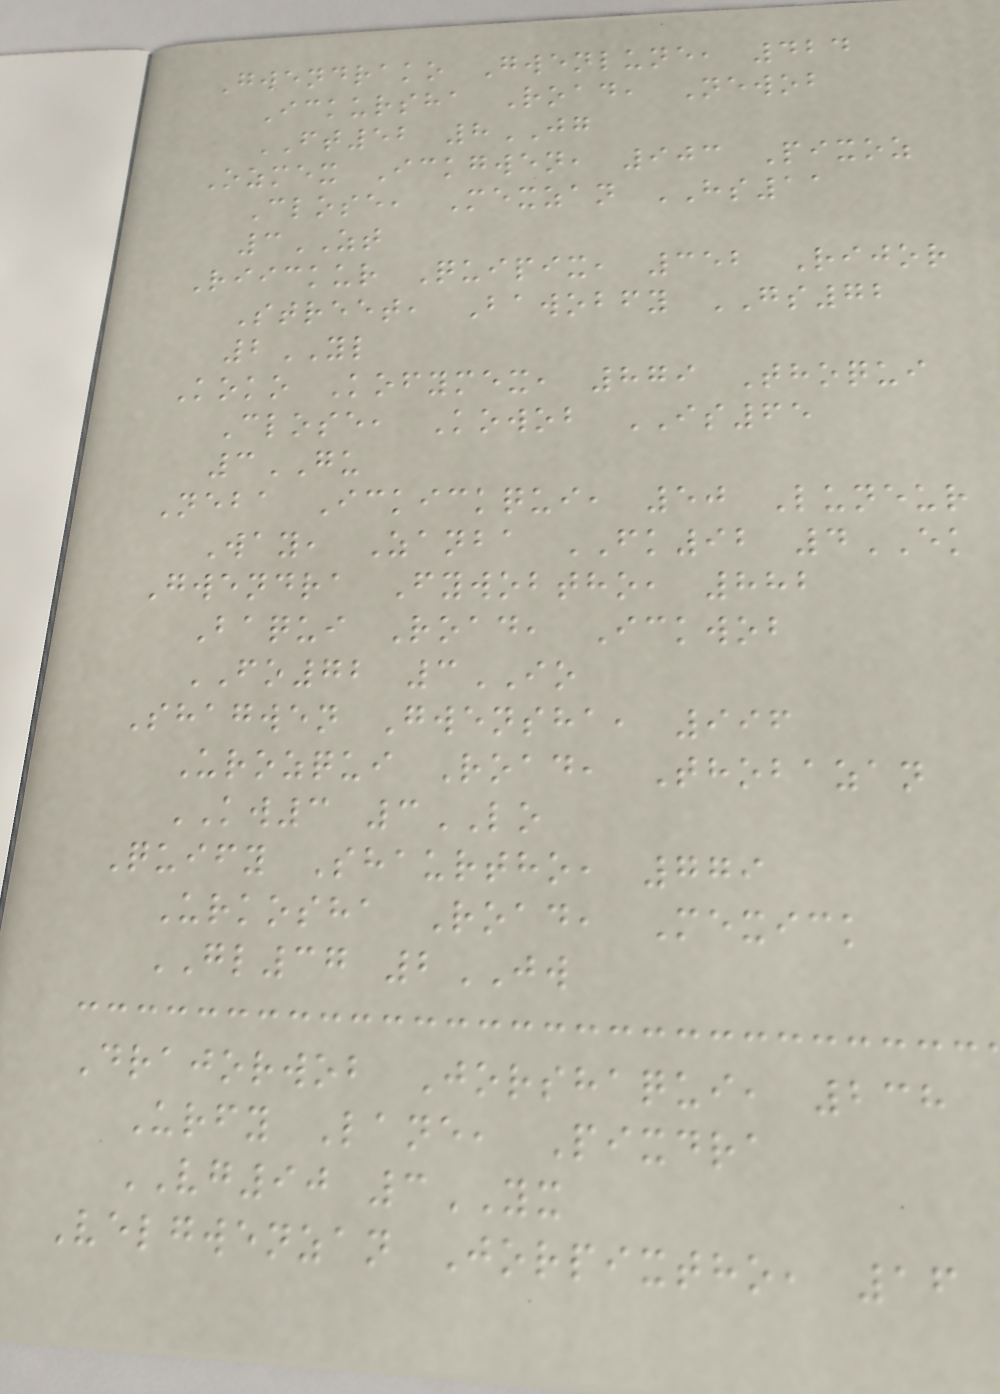Gwendrako Gwenlune, 424
Ickursha Road, Newob
FT52 8JG
Ozmex Ickgwen, 903 Pixoz
Close, Mexzan HS11
3ZT
Riickur Quipix, 352 Rijor
Street, Bawobfy GS72
2YL
Koko Kofymex, 879 Thoqui
Close, Kowob IS65
3GU
Neba Ickickqui, 50 Luneur
Way, Zanba FK92 4EK
Gwendra Fywobtho, 882
Baqui Road, Ickwob
FO72 3IO
Shagwen Gwensha, 996
Urozqui Road, Thobazan
KW3 3LO
Quify Shaurtho, 779
Urkosha Road, Mexick
GL37 2JW
Drajorwob Jorshaqui, 238
Urfy Lane, Pixdra
VG90 3YX
Velgwenzan Jorpixtho, 16
